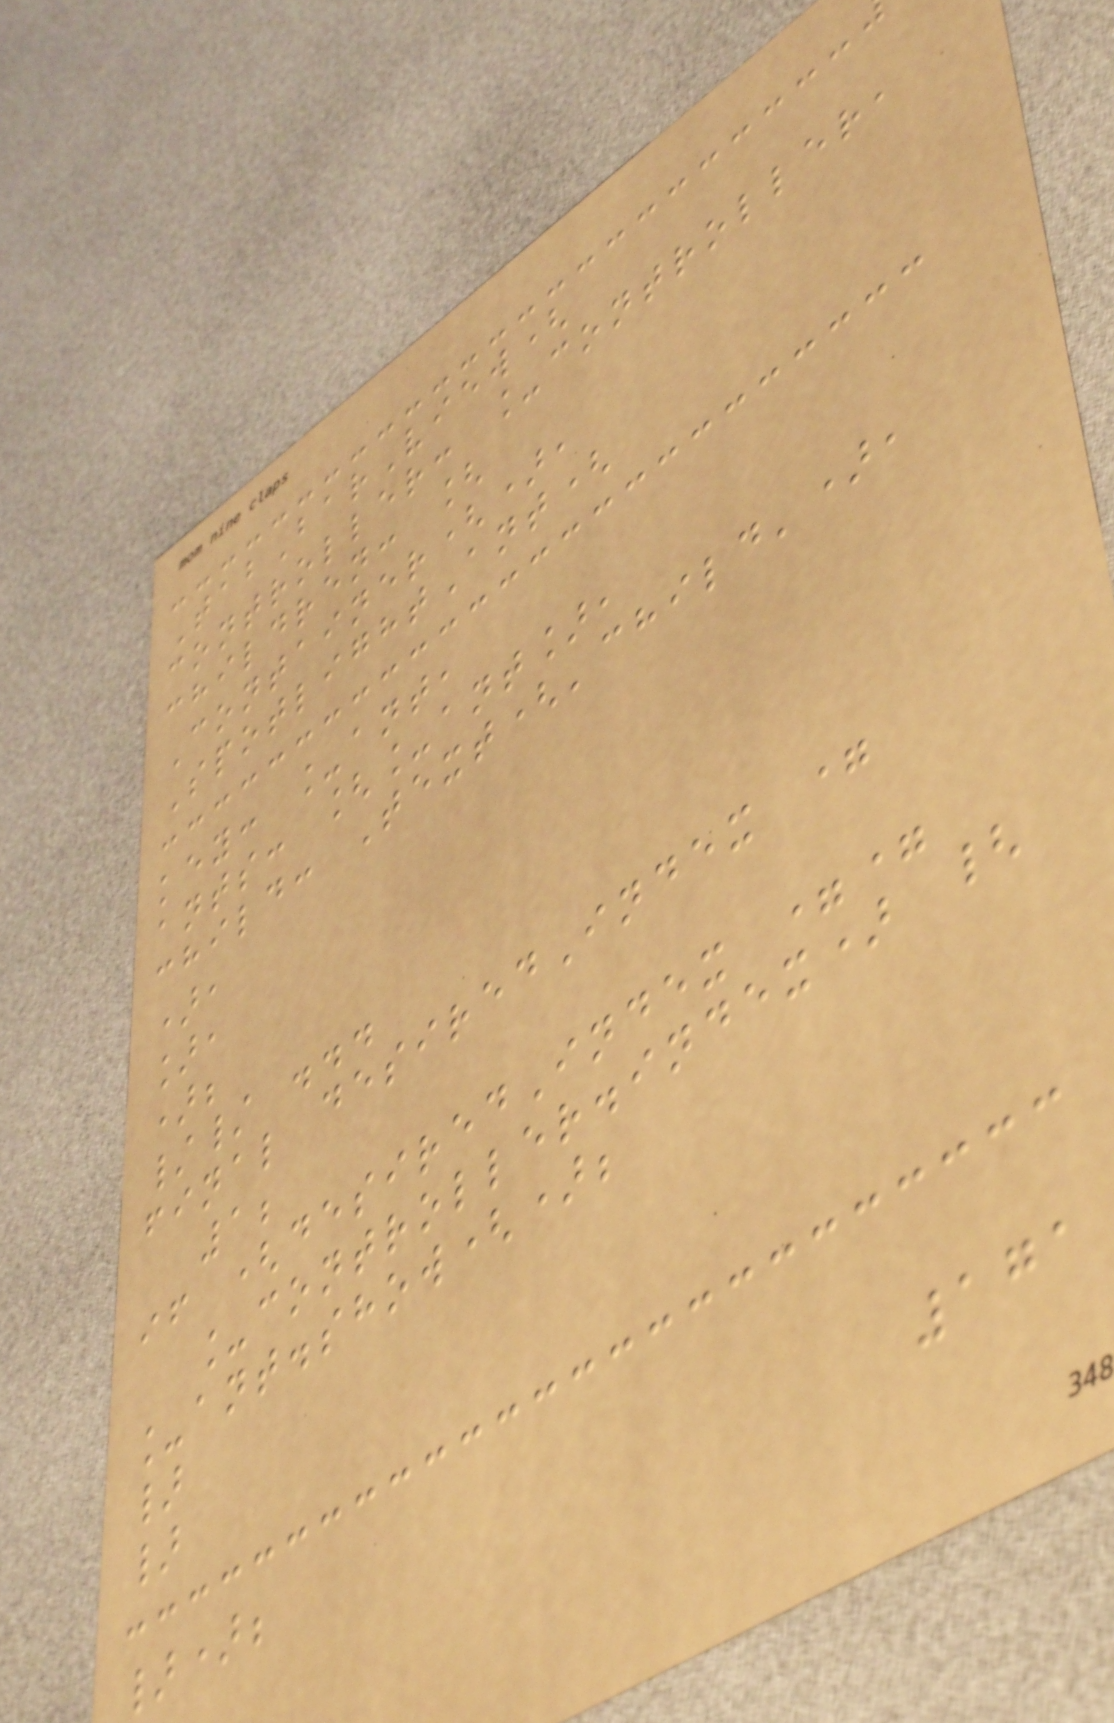TabBarView(
controller: _controller,
children: [
Container(),
SpotlightAnt(
key: _ant,
ants: [_ant],
child: Text('child'),
),
],
);
// ...
final desiredIndex =
1;
if (desiredIndex ==
_controller.index) {
_ant.show();
}
}
});
171
